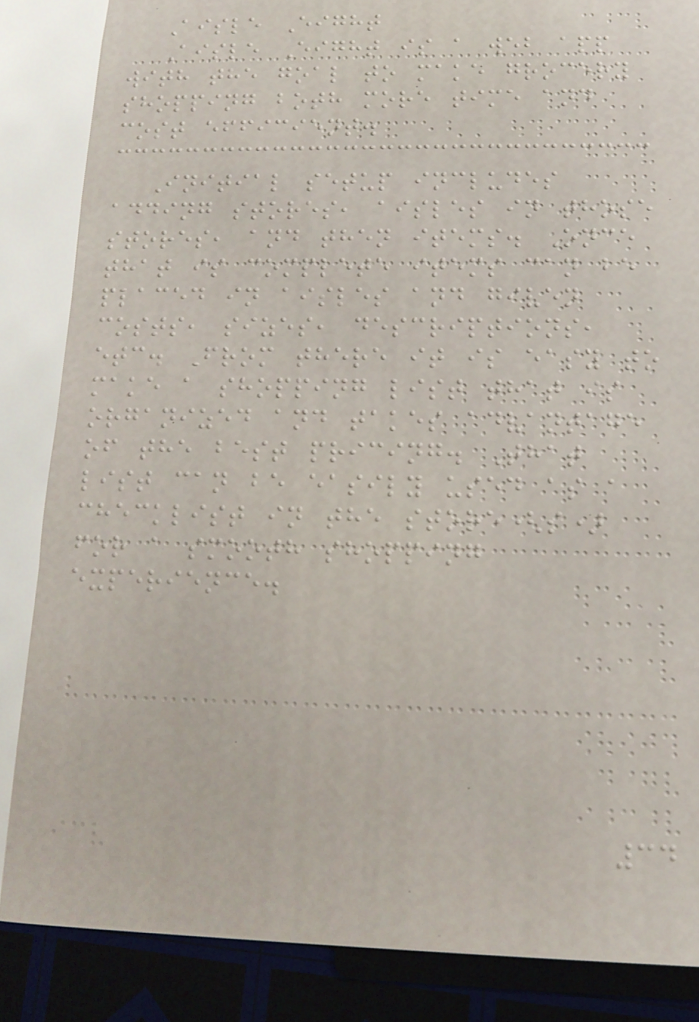Aisle Eight
Aisle Eight is a web app
with the goal to make grocery
shopping both more time and
cost efficient.
Initial setup includes
adding stores, aisles in those
stores, and then items. Once
that is complete items can be
placed in aisles and given
costs, sizes, descriptions,
etc. From there it is easy to
make a shopping list that is
organized and takes advantage
of the best pricing. That
list can be easily used as a
checklist in the store(s)
for a smooth shopping
experience.
34
